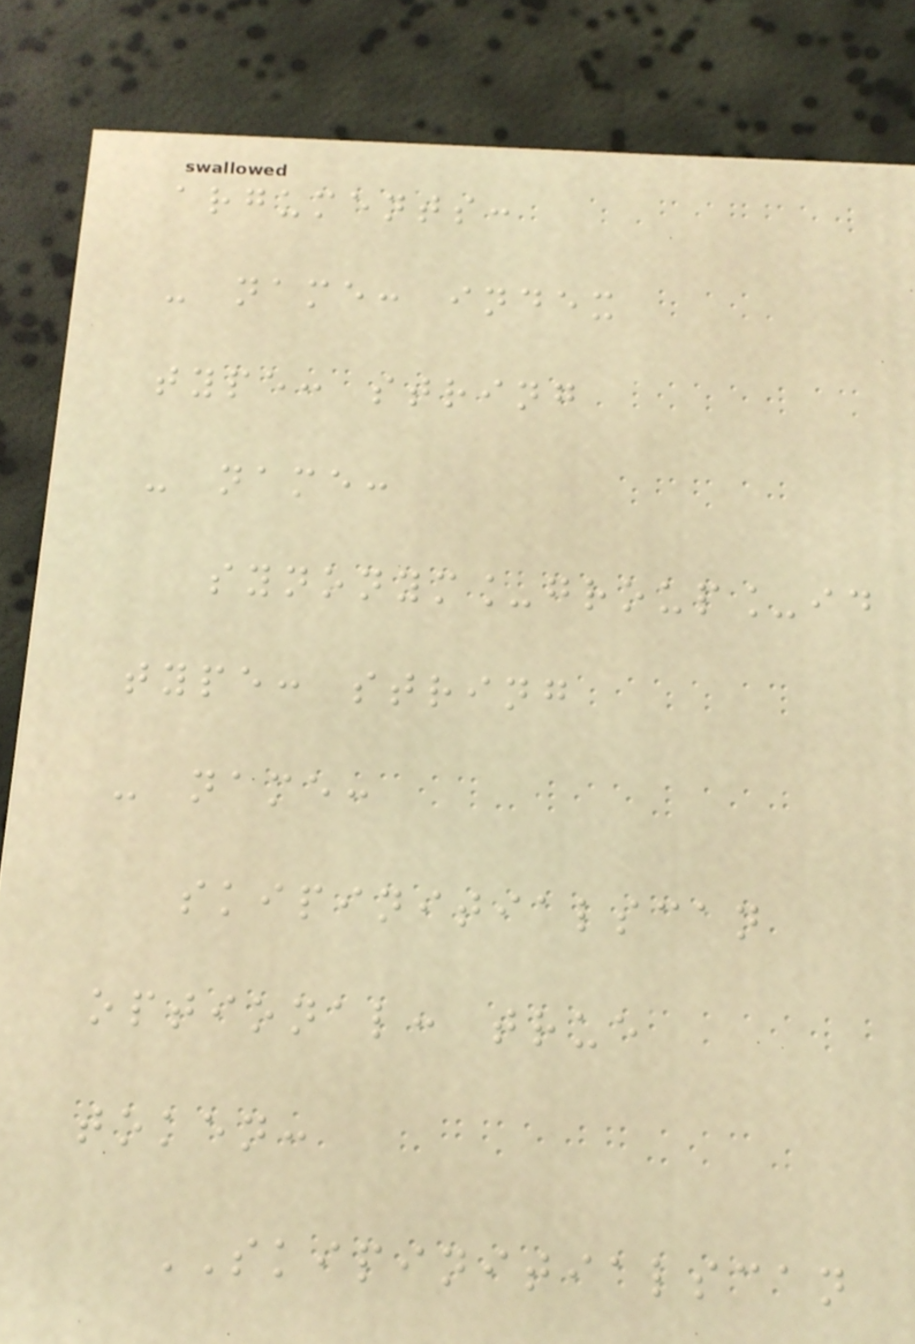arguments:
- name: index
type: string
- name:
synonym_group_id
type: string
- name:
skipinitialscan
optional: true
token:
SKIPINITIALSCAN
